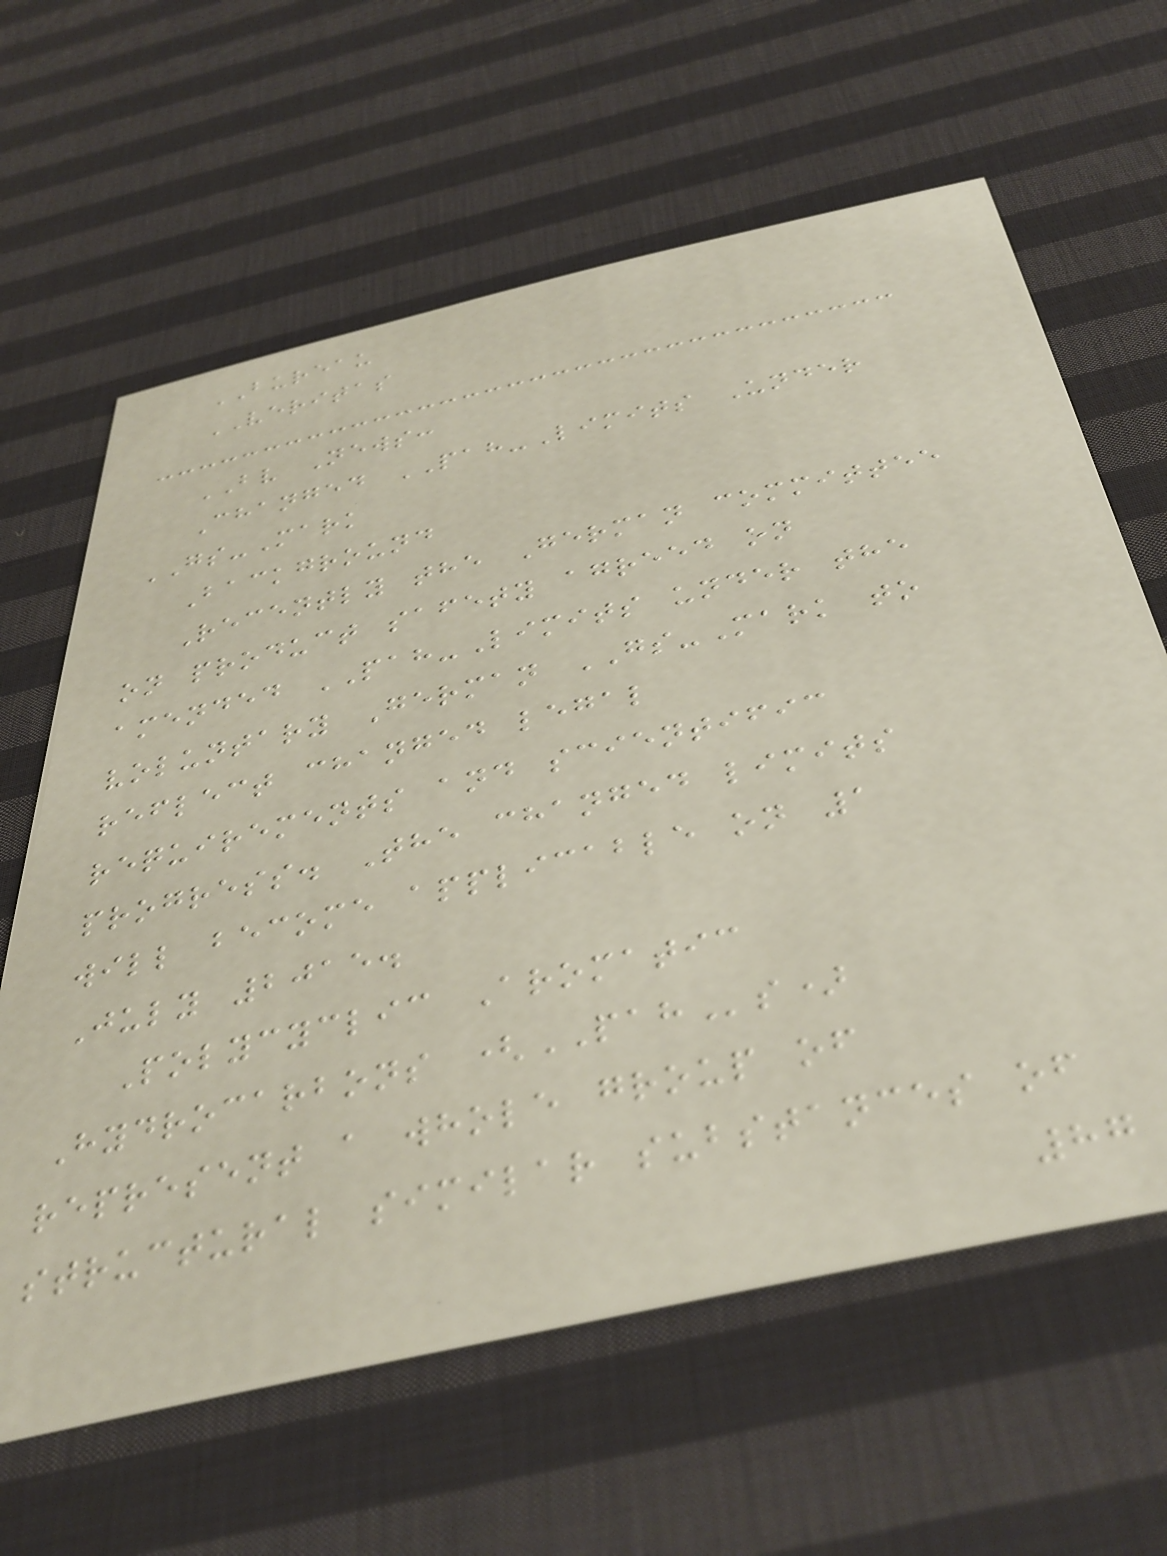BUREAU
VERITAS
BV News:
Changed PAH-Limits Under
GS-Mark
Background
Recently the German committee
on product safety agreed on
amended PAH-Limits under the
voluntary German GS-Mark to
reflect changed legal
requirements and scientific
progress. The changed limits
will become applicable on 1
July 2015.
Polycyclic Aromatic
Hydrocarbons (PAHs)
represent a whole group of
structural similar substances of
87
